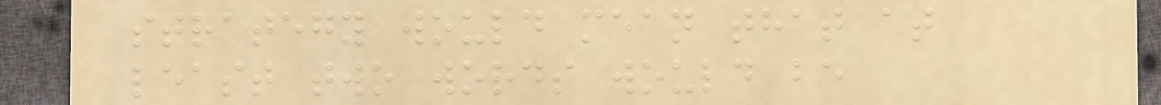strategy would mean that at
least two words would be
